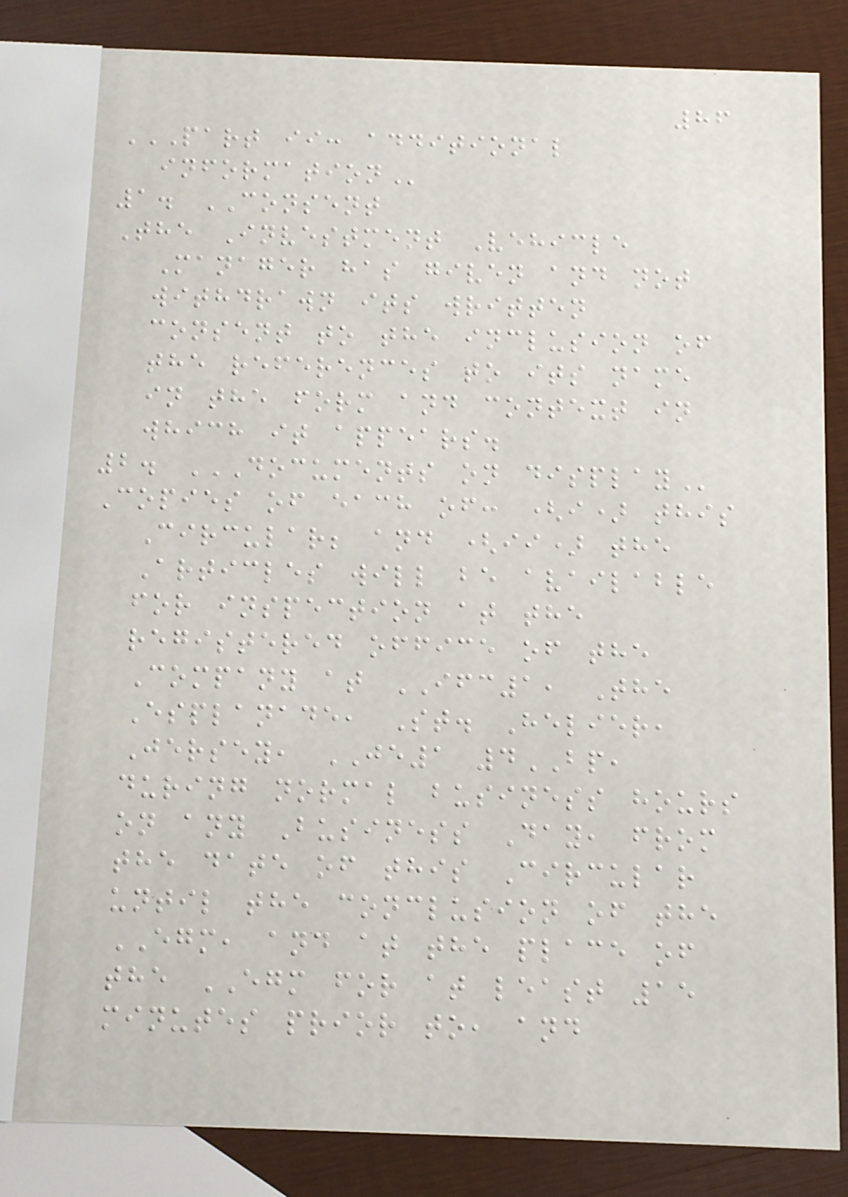86
PART II: ADDITIONAL
INFORMATION
1. CONSENT
The Investment Vehicle
Manager has given and not
withdrawn its written
consent to the inclusion of
the references to its name
in the form and context in
which it appears.
2. DOCUMENTS ON DISPLAY
Copies of each of: (i) this
Circular; and (ii) the
Articles will be available
for inspection at the
registered office of the
Company at IFC1, The
Esplanade, St. Helier,
Jersey, JE1 4BP,
during normal business hours
on any Business Day, from
the date of this Circular
until the conclusion of the
EGM, and at the place of
the EGM for at least 15
minutes prior to, and
